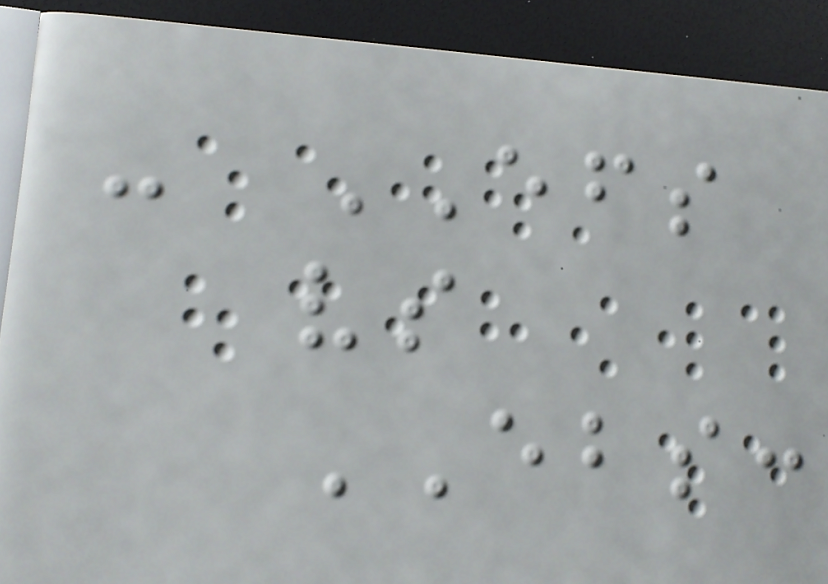- EFS
vs
EBS:
